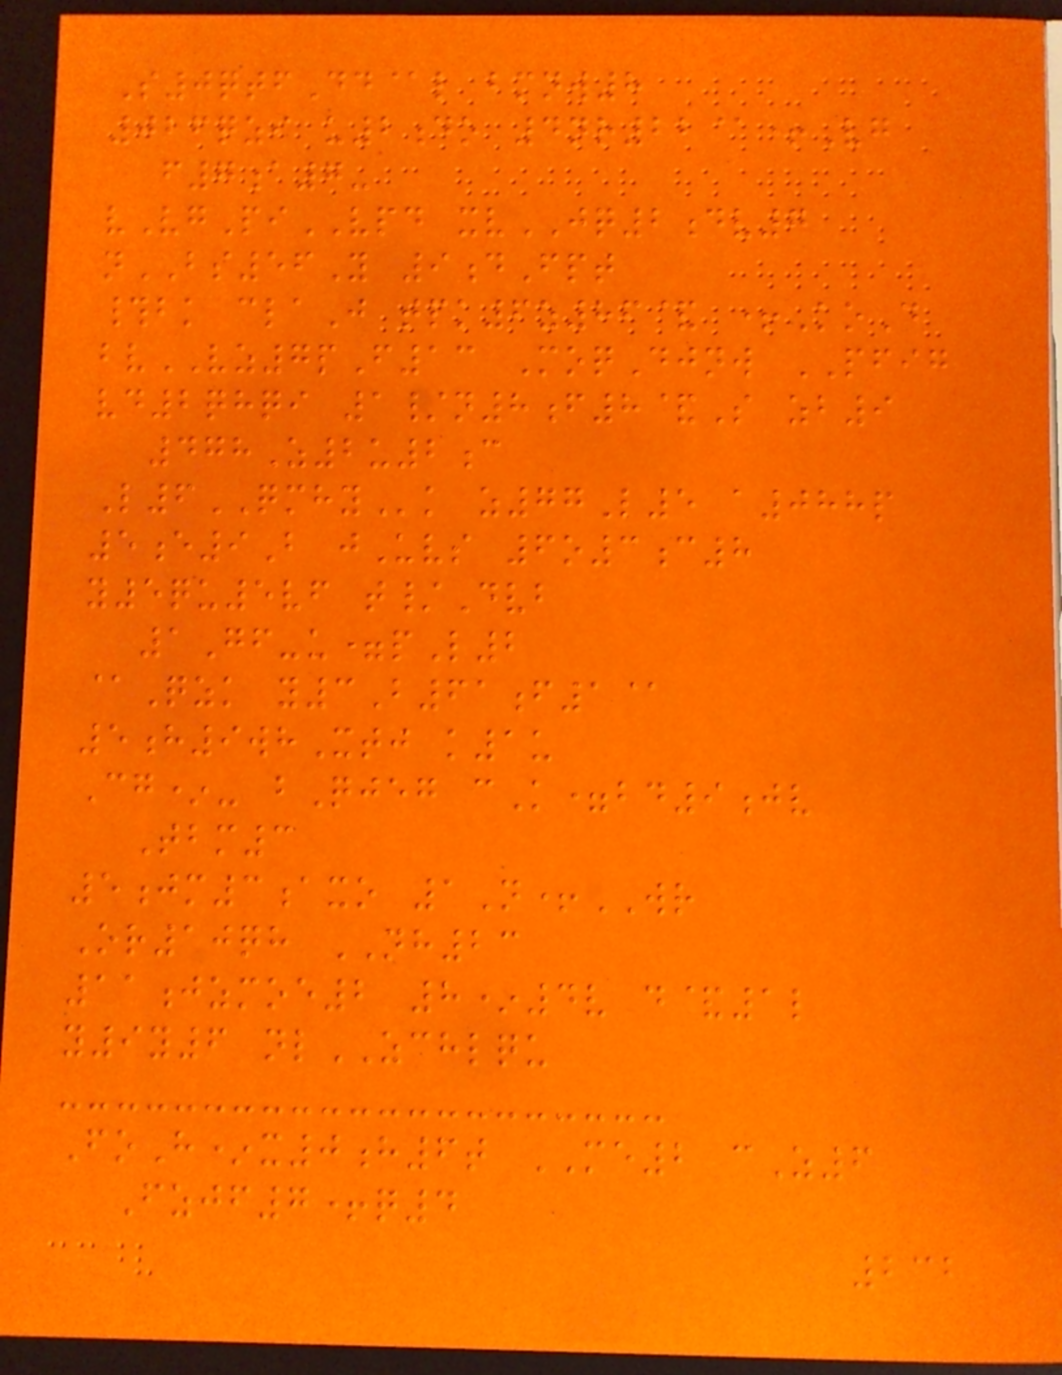S0qtfDd@l bmnw8
026qzi u2do 4nr22@+Vg
f7a7-
vVgPiVPD xvJQ2dv7
nBS56Y 9dFpt
#bk claJ tpk6z86& +KoD
bvVZ7pF13 MoqDjnw PFIG
vd2qhqi 1/n8f8&S zb9
478Z2u2c
L6QMHYk z77L5 a088p
5e9B jUvs 6o3c8
y5qu5vf t/Dvb
1Gf-u=pL2
@Qzk y3B61f1@
5h9whXtj k1u
Cg*- bQjeg cK=bd9jv
Tbm3
5jm3axo 1N+WR
Or10qh NH23
11jzmoe2 8*4v d&1l
y9y6 nlZCHLQU
FoH*x0h6t ME2 cZ6
Fzjf7+q4
232
